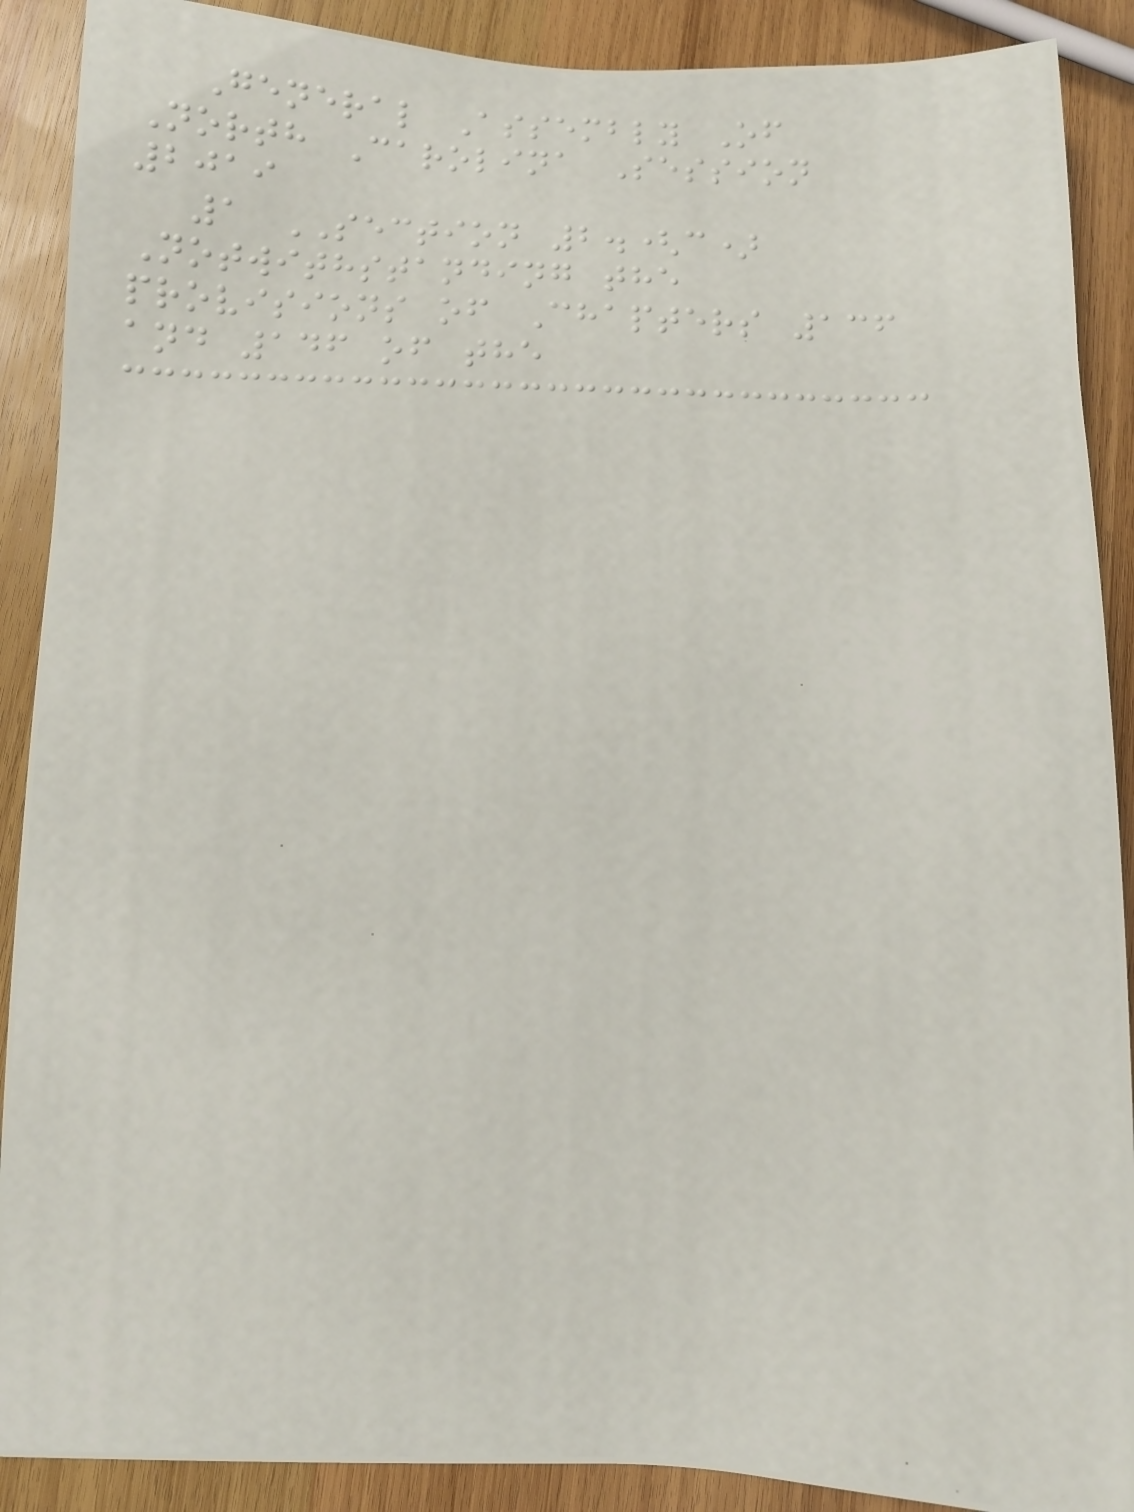General Assembly Of
North Carolina Session
2019
1 SECTION 2.(c)
Notwithstanding the
provisions of Chapters 136
and 146 of the
